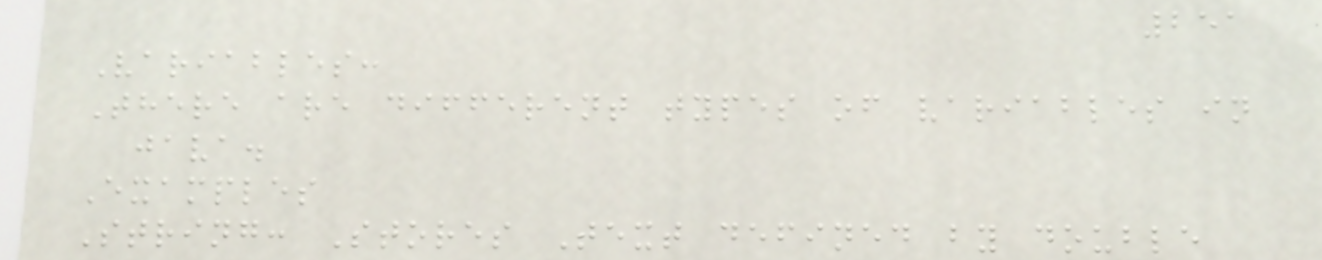251
Variables:
There are different types of variables in
java.
Examples
String: Stores Text defined by double
